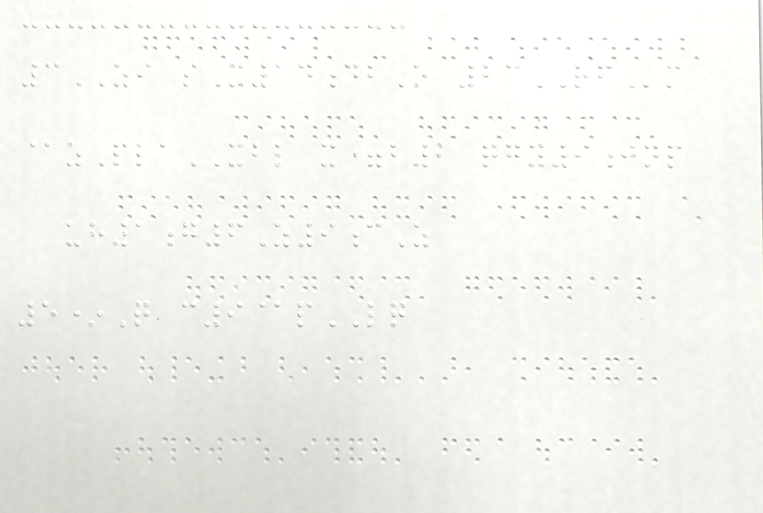3ZI sX14dbO 23RFm
@zPlaXBL x=b2 qgy9jnp
uh1g6Z9cZ
5*Q c9@pLQ
